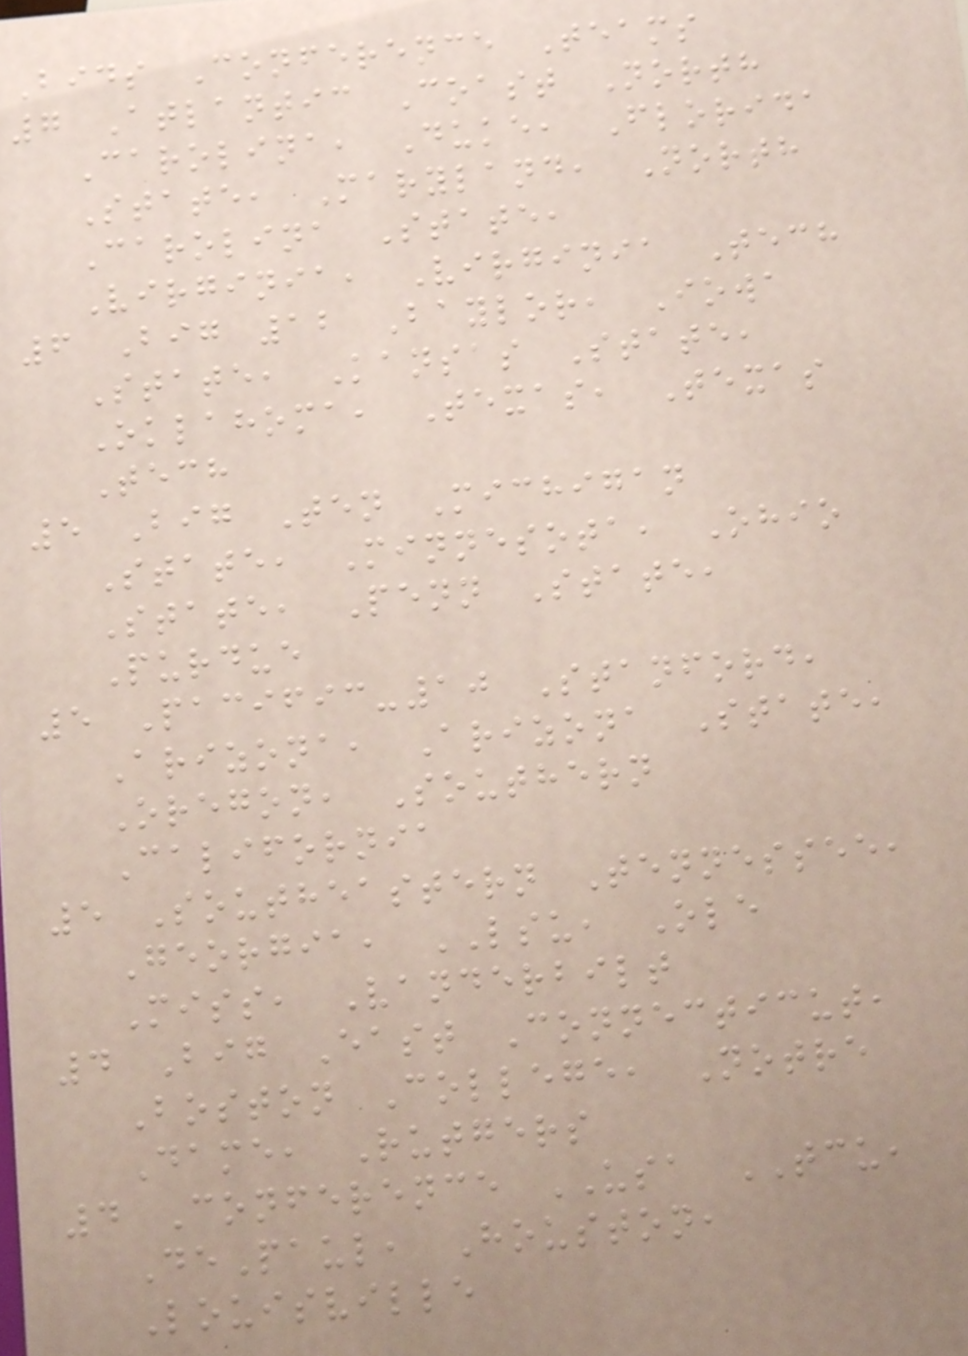Bids Conference Teams
7 Atlantic Coast North
Carolina, Duke, Florida
State, Maryland, North
Carolina State,
Virginia, Virginia Tech
6 Big 12 Baylor, Iowa
State, Kansas State,
Oklahoma, Texas, Texas
Tech
5 Big Ten Michigan
State, Minnesota, Ohio
State, Penn State,
Purdue
5 Pacific-10 Stanford,
Arizona, Arizona State,
Oregon, Southern
California
5 Southeastern Tennessee,
Georgia, LSU, Ole
Miss, Vanderbilt
4 Big East Connecticut,
Boston College, Notre
Dame, Rutgers
4 Conference USA TCU,
DePaul, Houston,
Louisville
